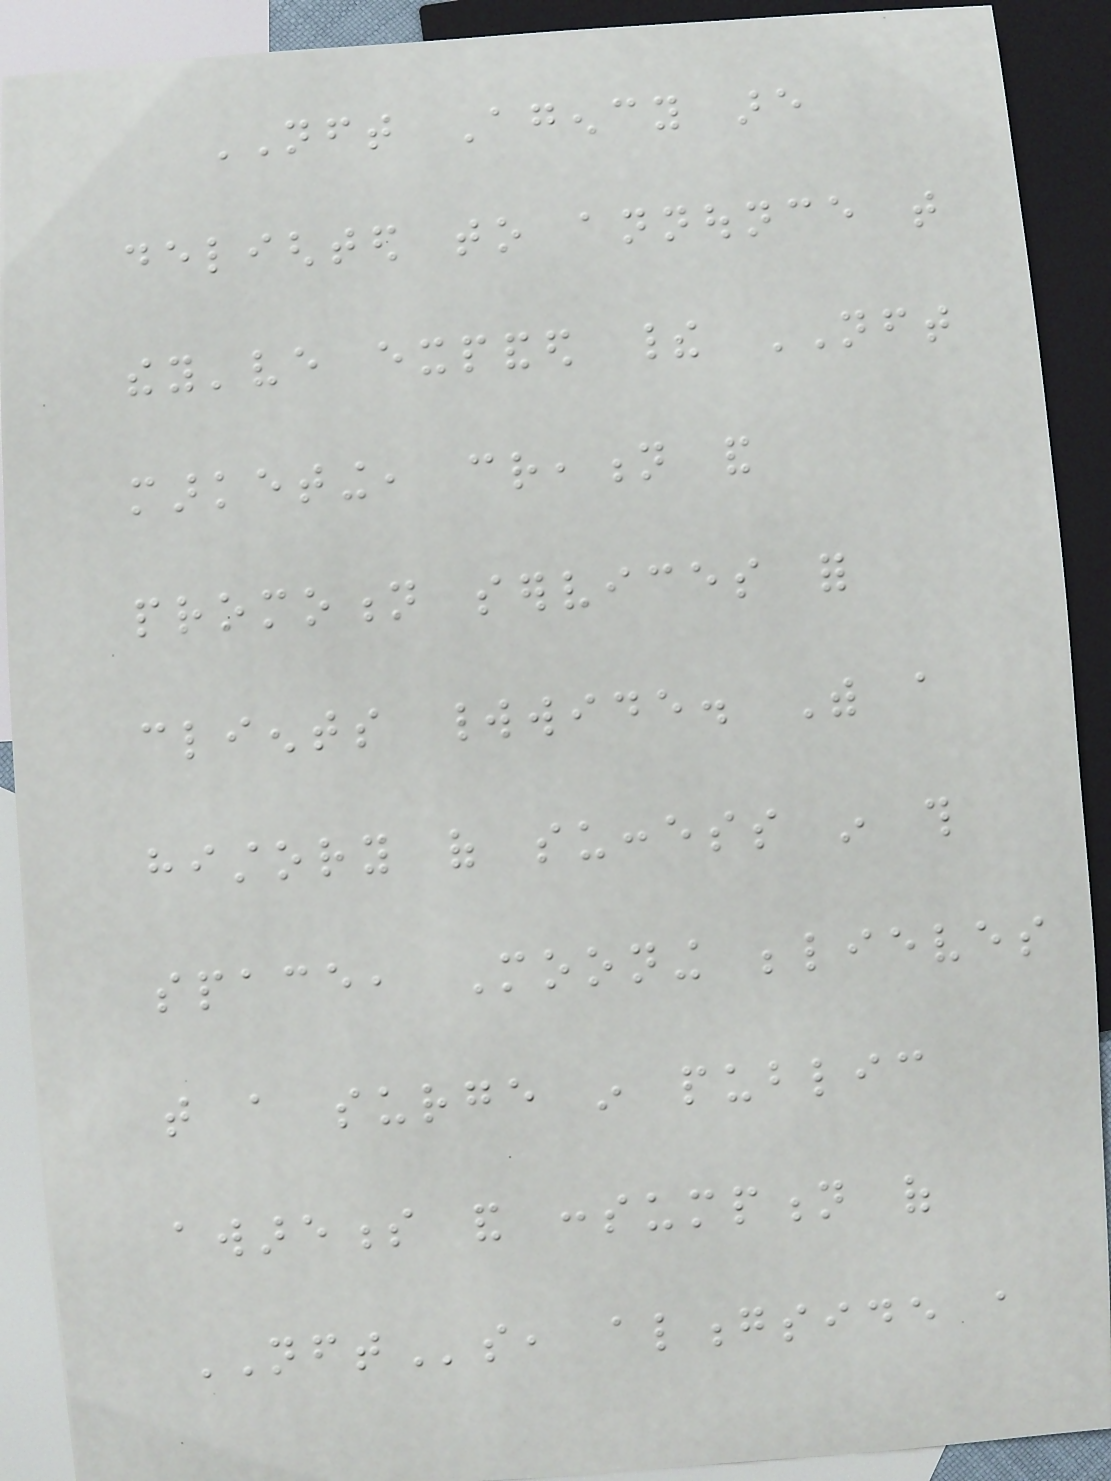NFT Agency are
delighted to announce that
they've expanded their NFT
marketing, creation and
promotion services for
clients worldwide. With a
history of success in this
space, Mooning believes
that a surge in public
awareness and consumption of
NFTs, alongside a
